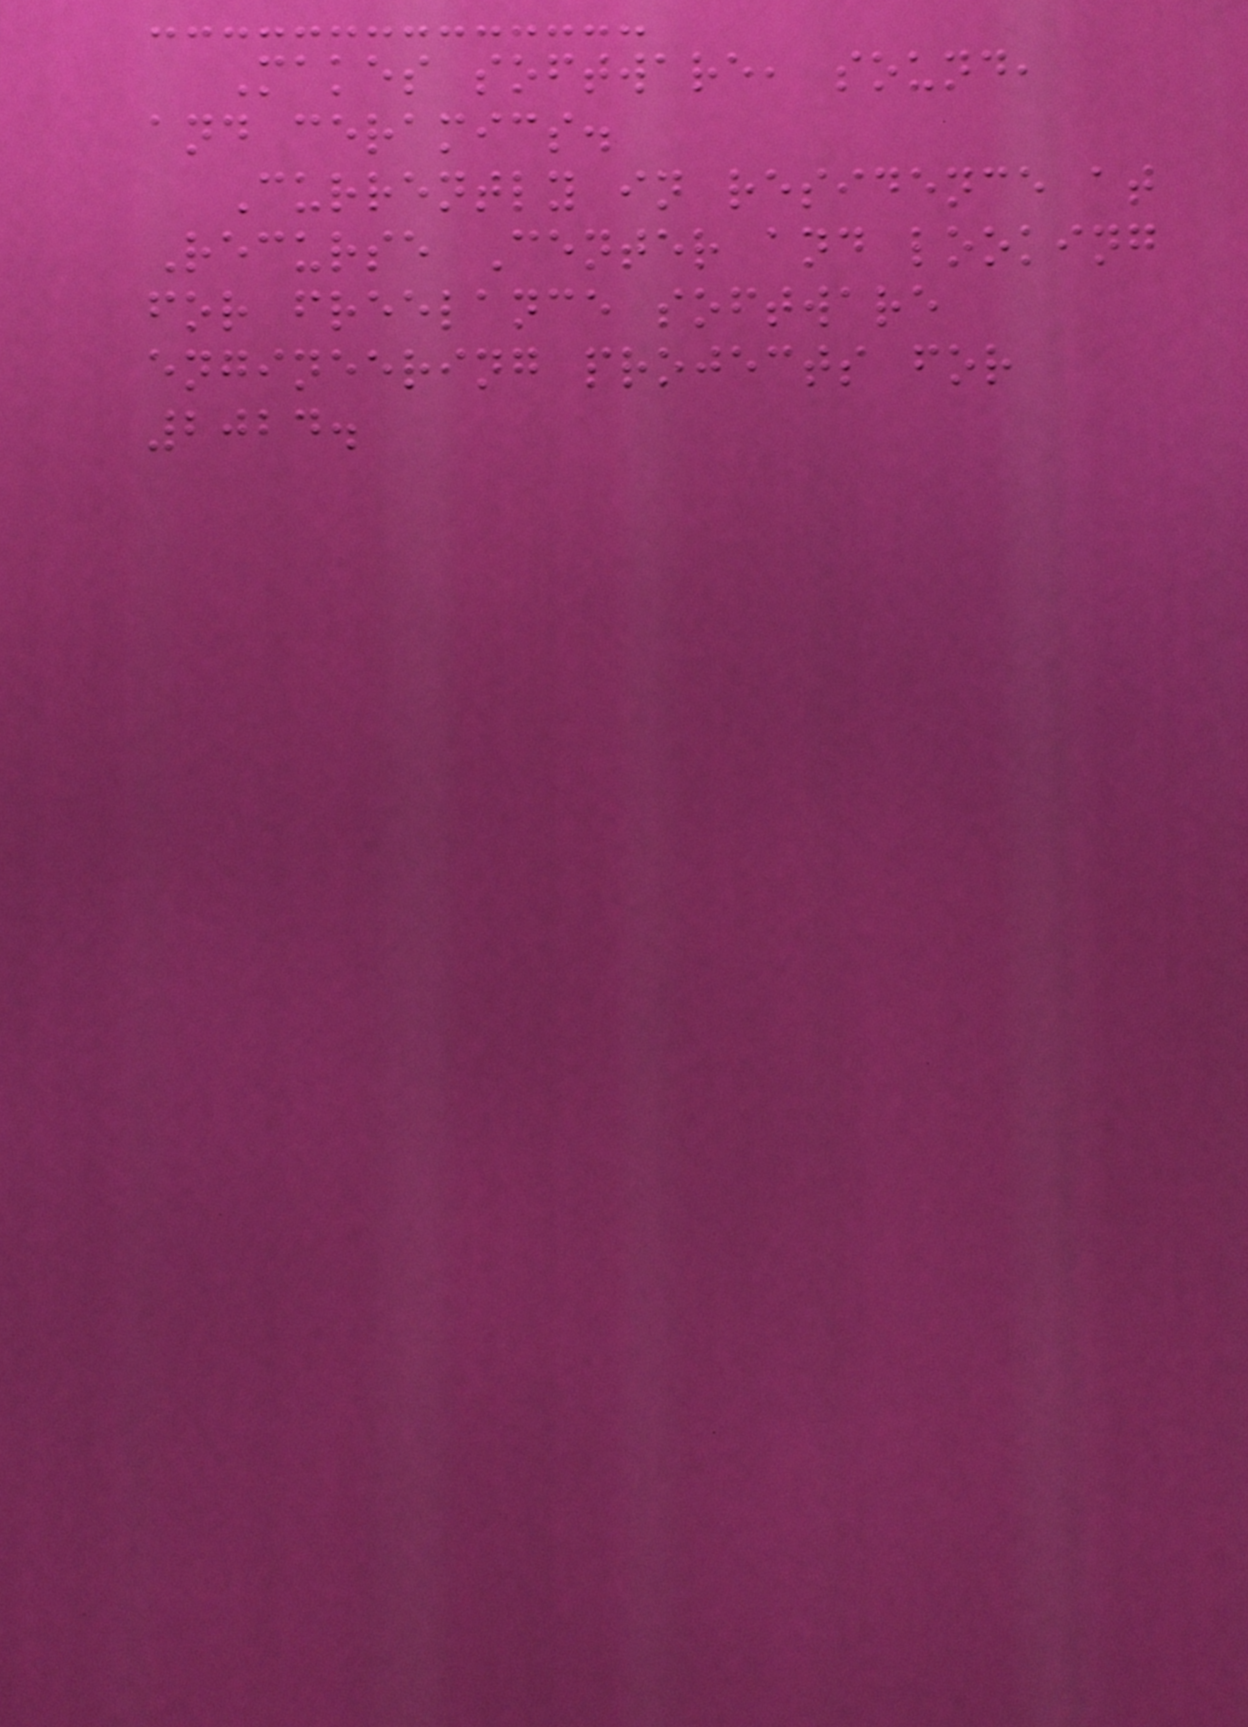Makes software, sound,
and ceramics.
Currently in residence at
Recurse Center and looking
for freelance software
engineering projects for
2024.
